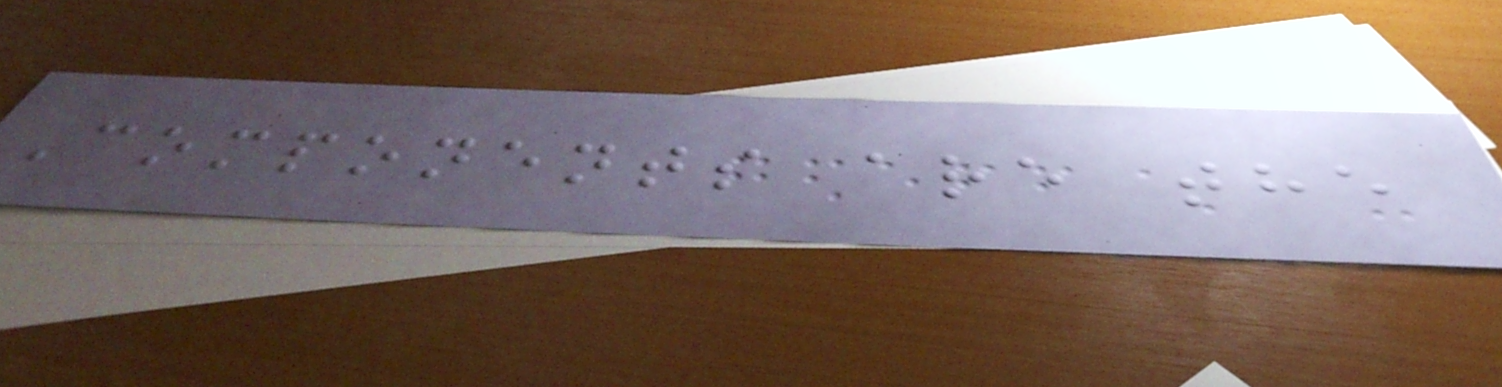Components are the
